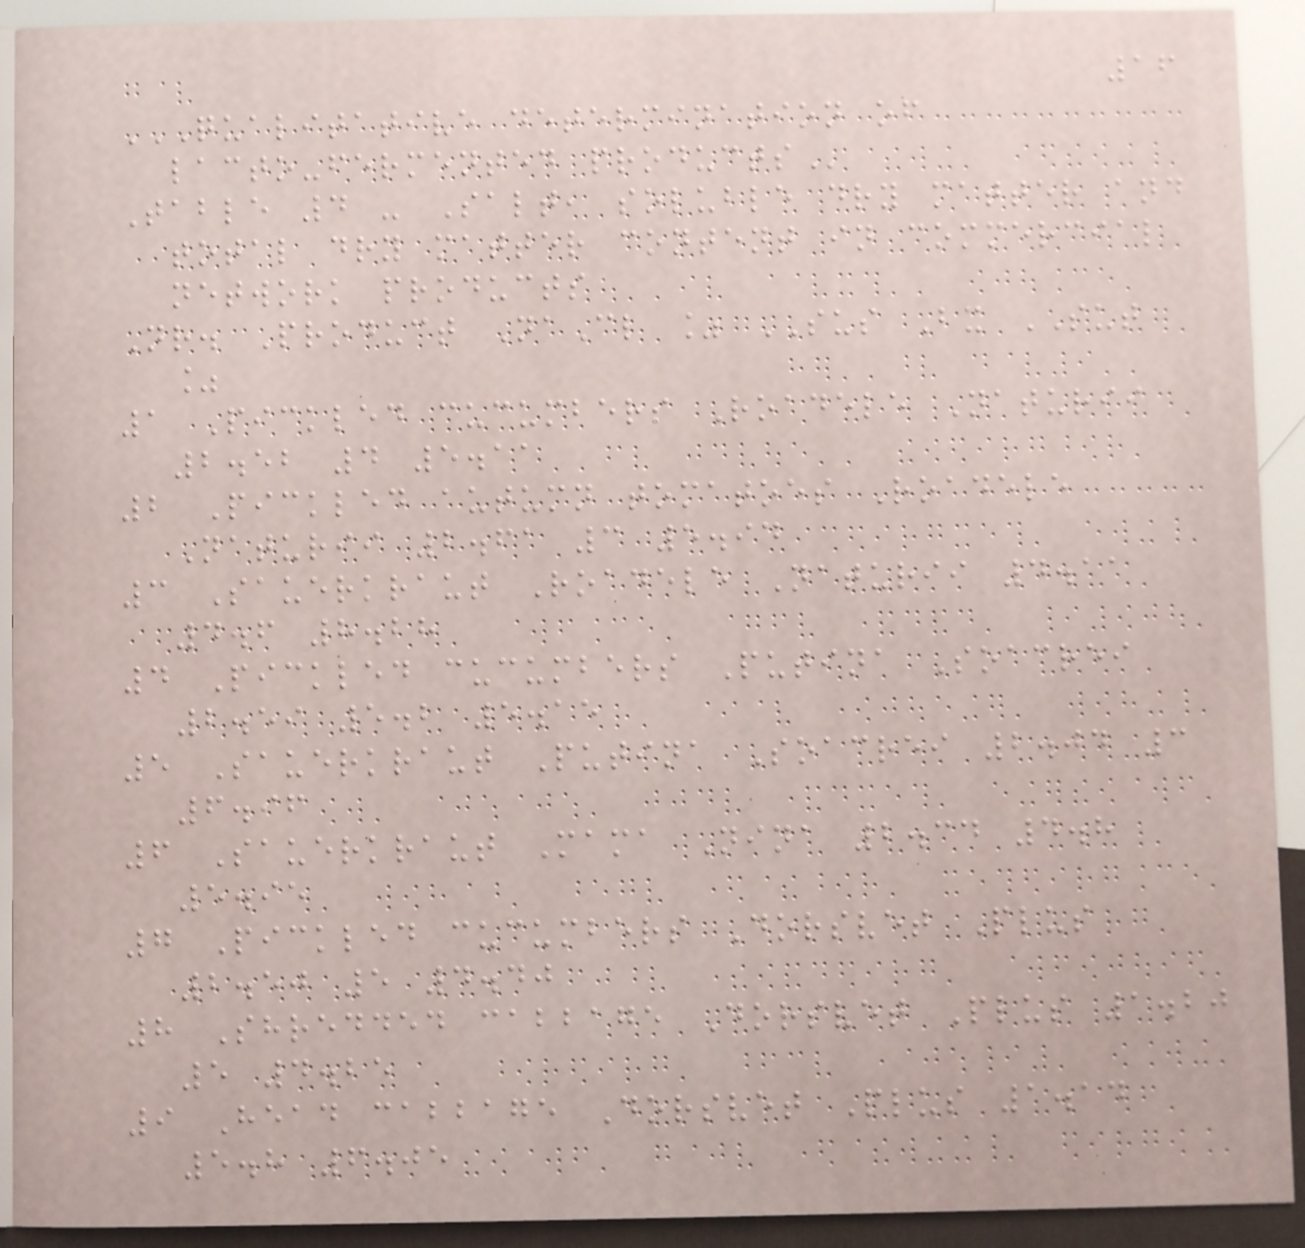16
QUALITATIVE DETERMINATION OF
LACTO-FERMENTED PRODUCTS
Table 4 - Salt, soluble dry matter and
total dry matter content in commercial
network products
Nr. Product NaCl % SUS Bx SUT
%
1 Pickled cucumbers Roadele Naturii
2.52 4 5.11
2 Pickled autumn tomatoes Roadele
Naturii 2.61 3 5.94
3 Sauerkraut Roadele Naturii 4.11
4.6 8.28
4 Pickled cucumbers Putina Soacrei
2.59 5.2 5.15
5 Sauerkraut Putina Soacrei 2.04 3
6.96
6 Sauerkraut Mama Nina 2.34 4.8
5.95
7 Pickled cucumbers Dorsvet Plus
2.50 5 4.40
8 Shredded cabbage Dorsvet Plus 1.20
5 4.25
9 Head cabbage Dorsvet Plus 1.14
5.8 6.05
